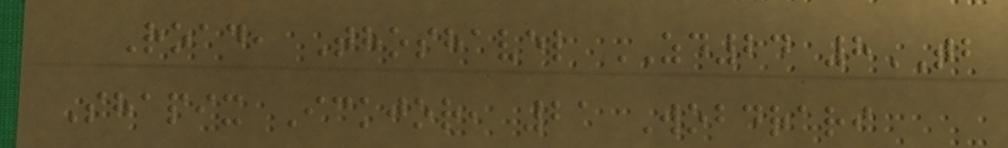Road, Thoshavel ZD24 8TB
Shapix Ickjor, 21 Wobdrari
